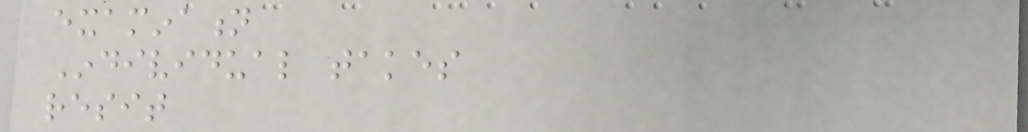examination
Individual takes
resit
